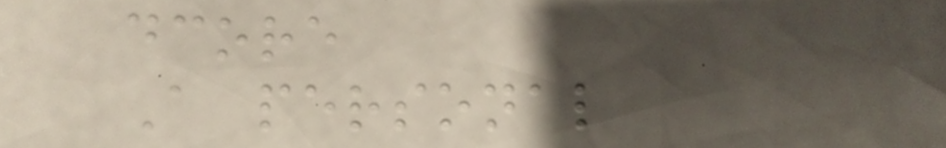dcore
A personal
